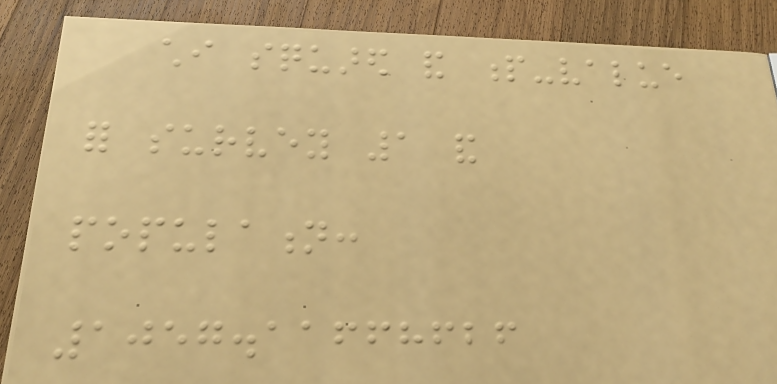chi squared and p-value
for survey 1 and
population:
1057.11668626
